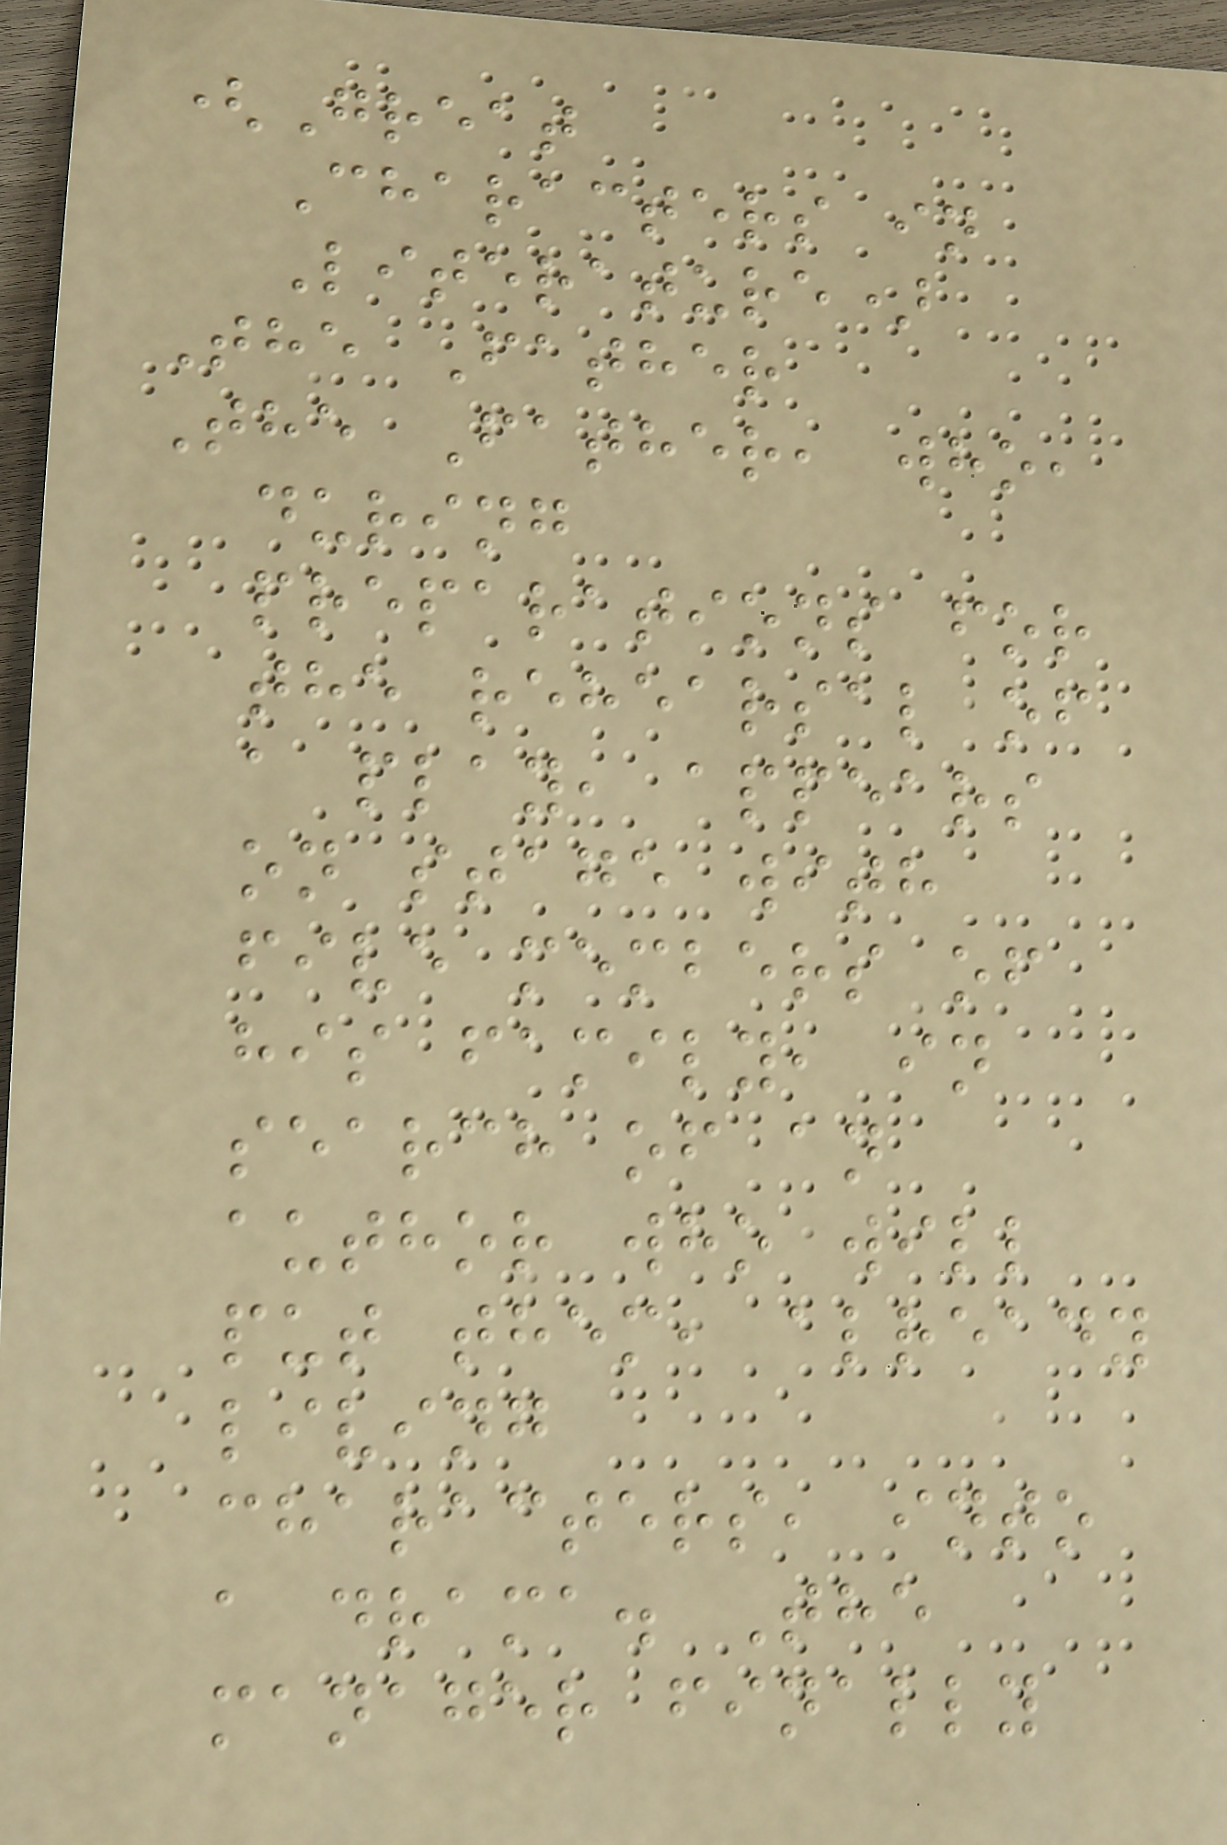(Great
Characters in
Literature)
The Father
The Father, who,
during
preparations for
the rehearsal of
a play, appears
on stage with
five members of
his family, in
search of an
author who will
put them, already
living
characters, into
a drama. The
manager finally
